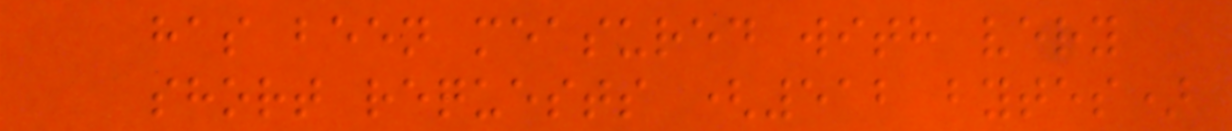has been measured with very
short requests (512 bytes)
